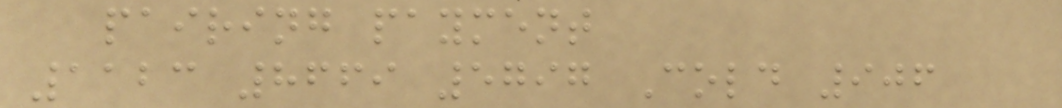pairing payment
1123 8669 5797 Cold 906
